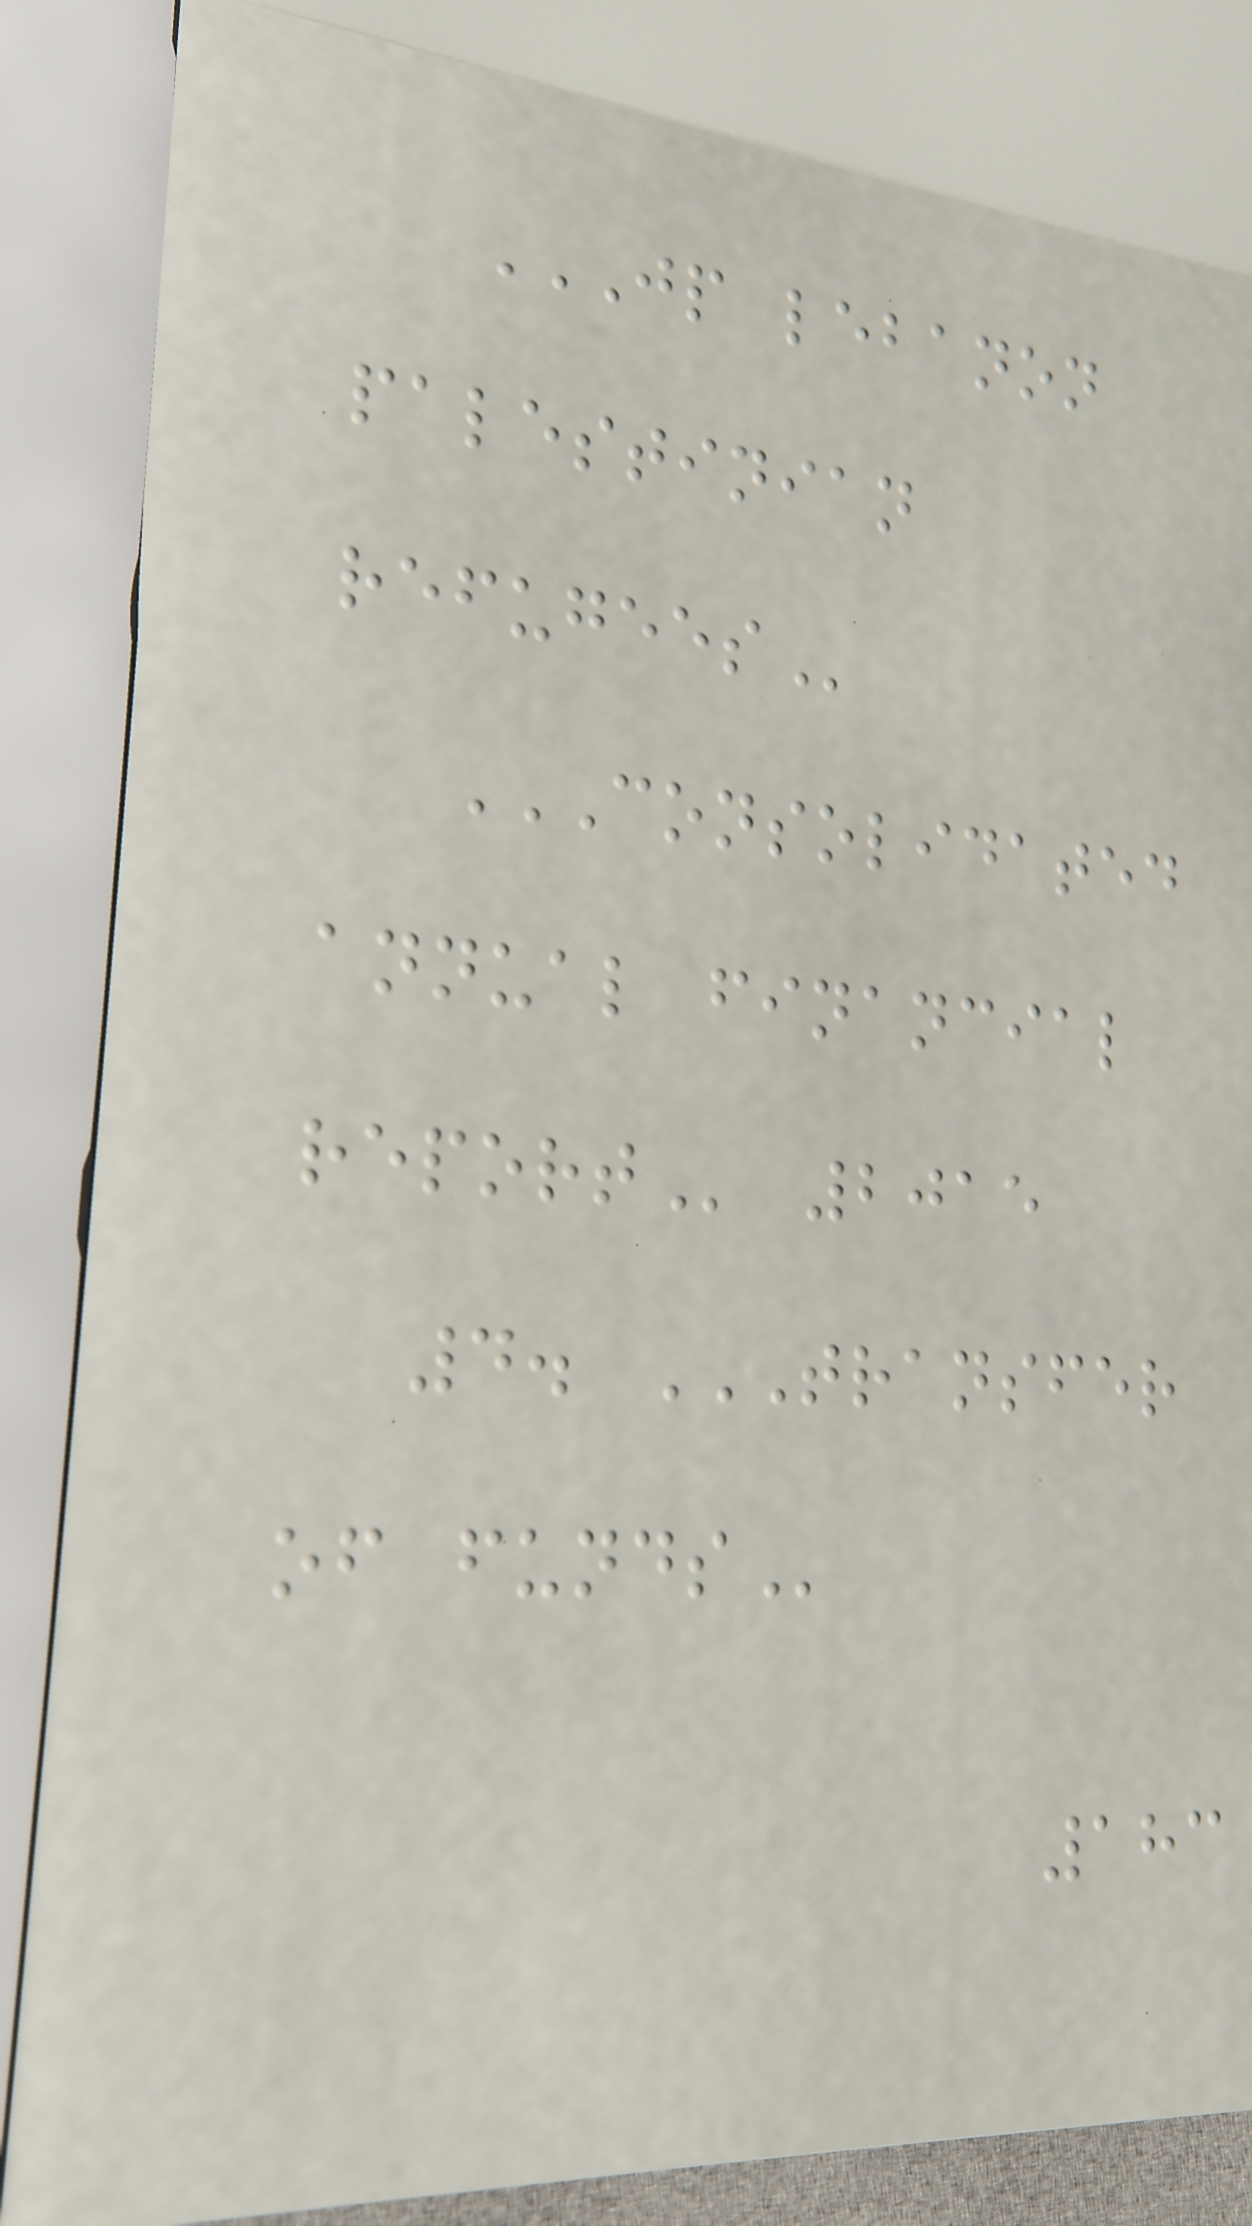JP LEBANON
PALESTINIAN
REFUGEES
CONSOLIDATED
ANNUAL FINANCIAL
REPORT 2015
4. TRANSFER
OF FUNDS
183
